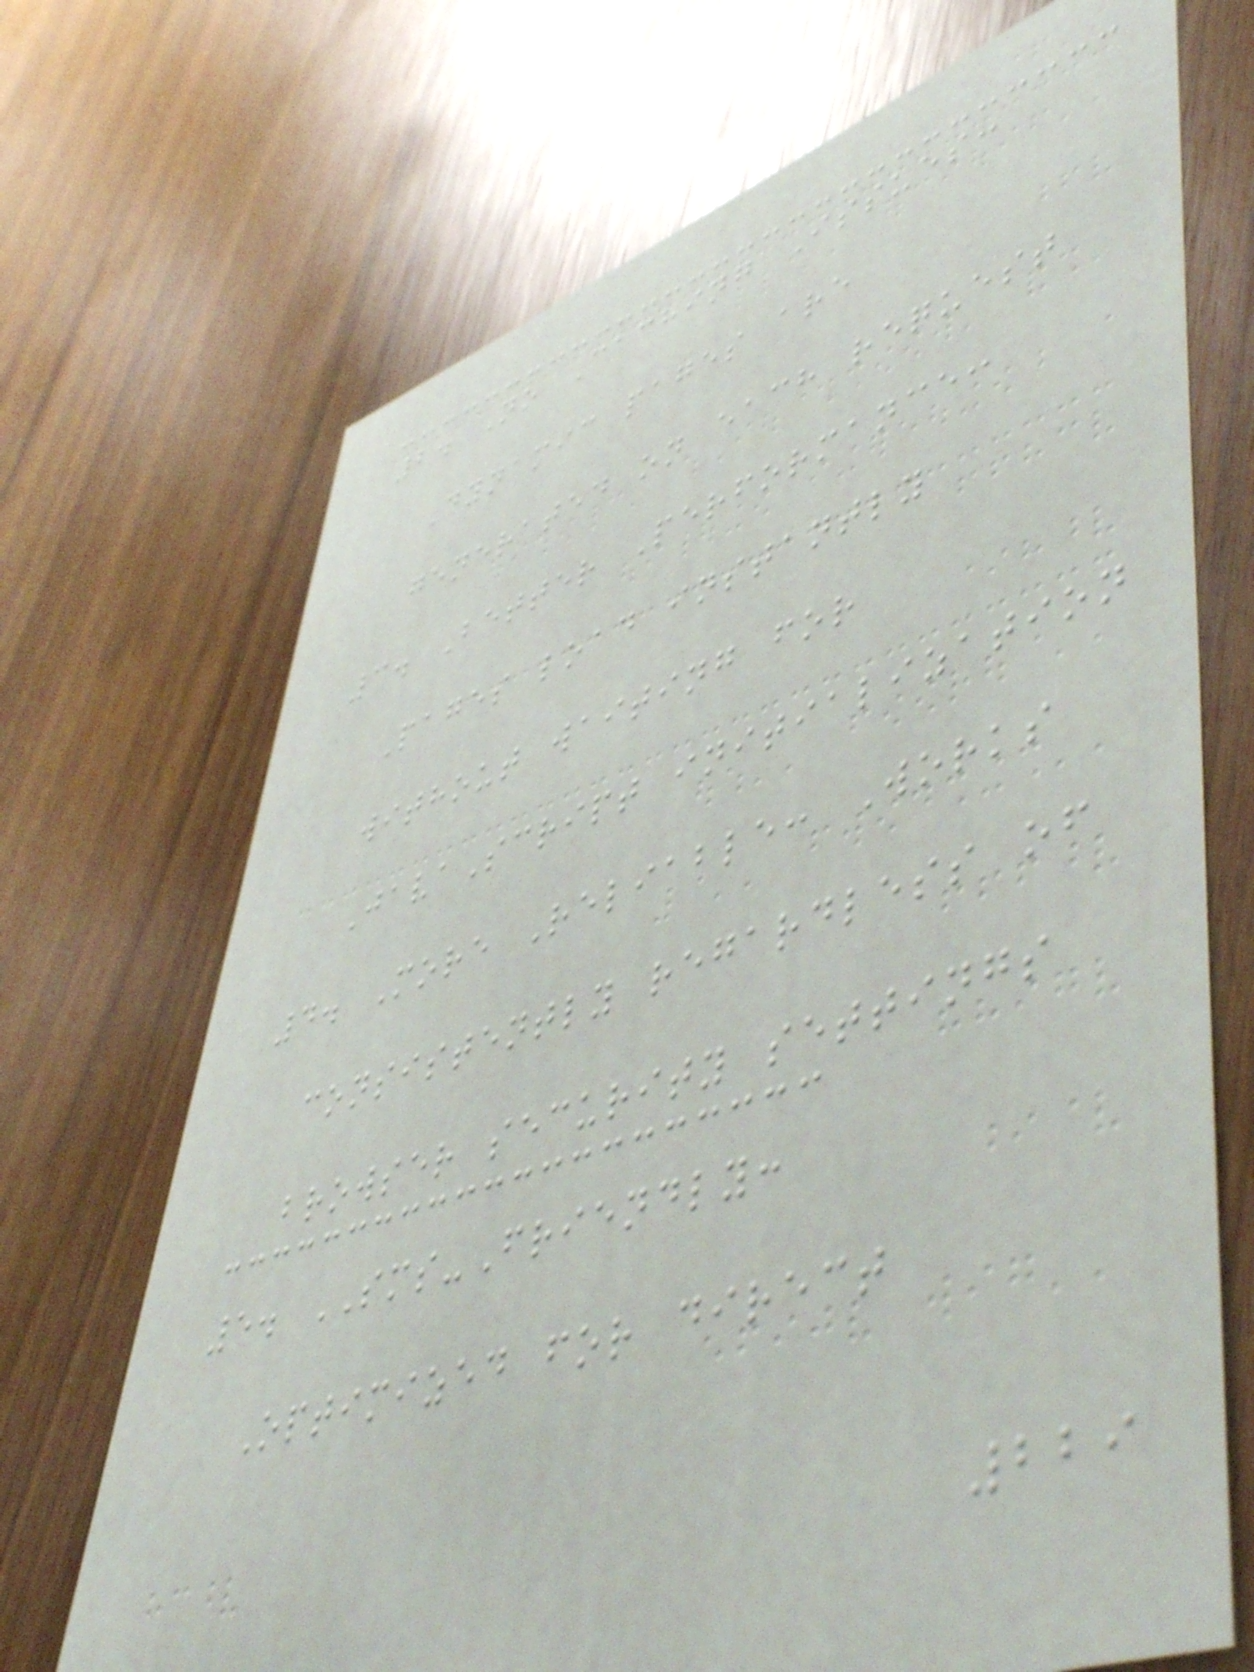2. No Caching Issues:
Dynamic pages are
generated on each request
3. Better Performance:
Pages load instantly
without waiting for
JavaScript initialization
4. More Reliable: Works
consistently regardless of
browser security settings
5. SMS-Friendly:
Optimized for direct
229
